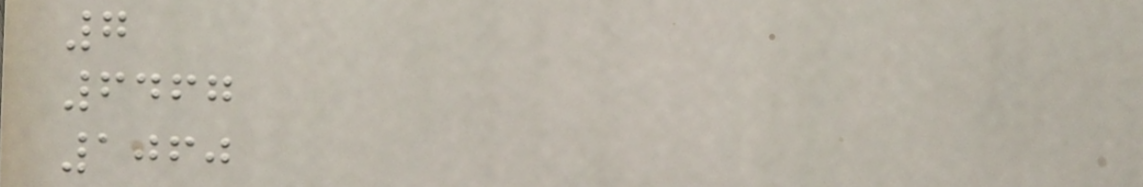7
6467
1060
